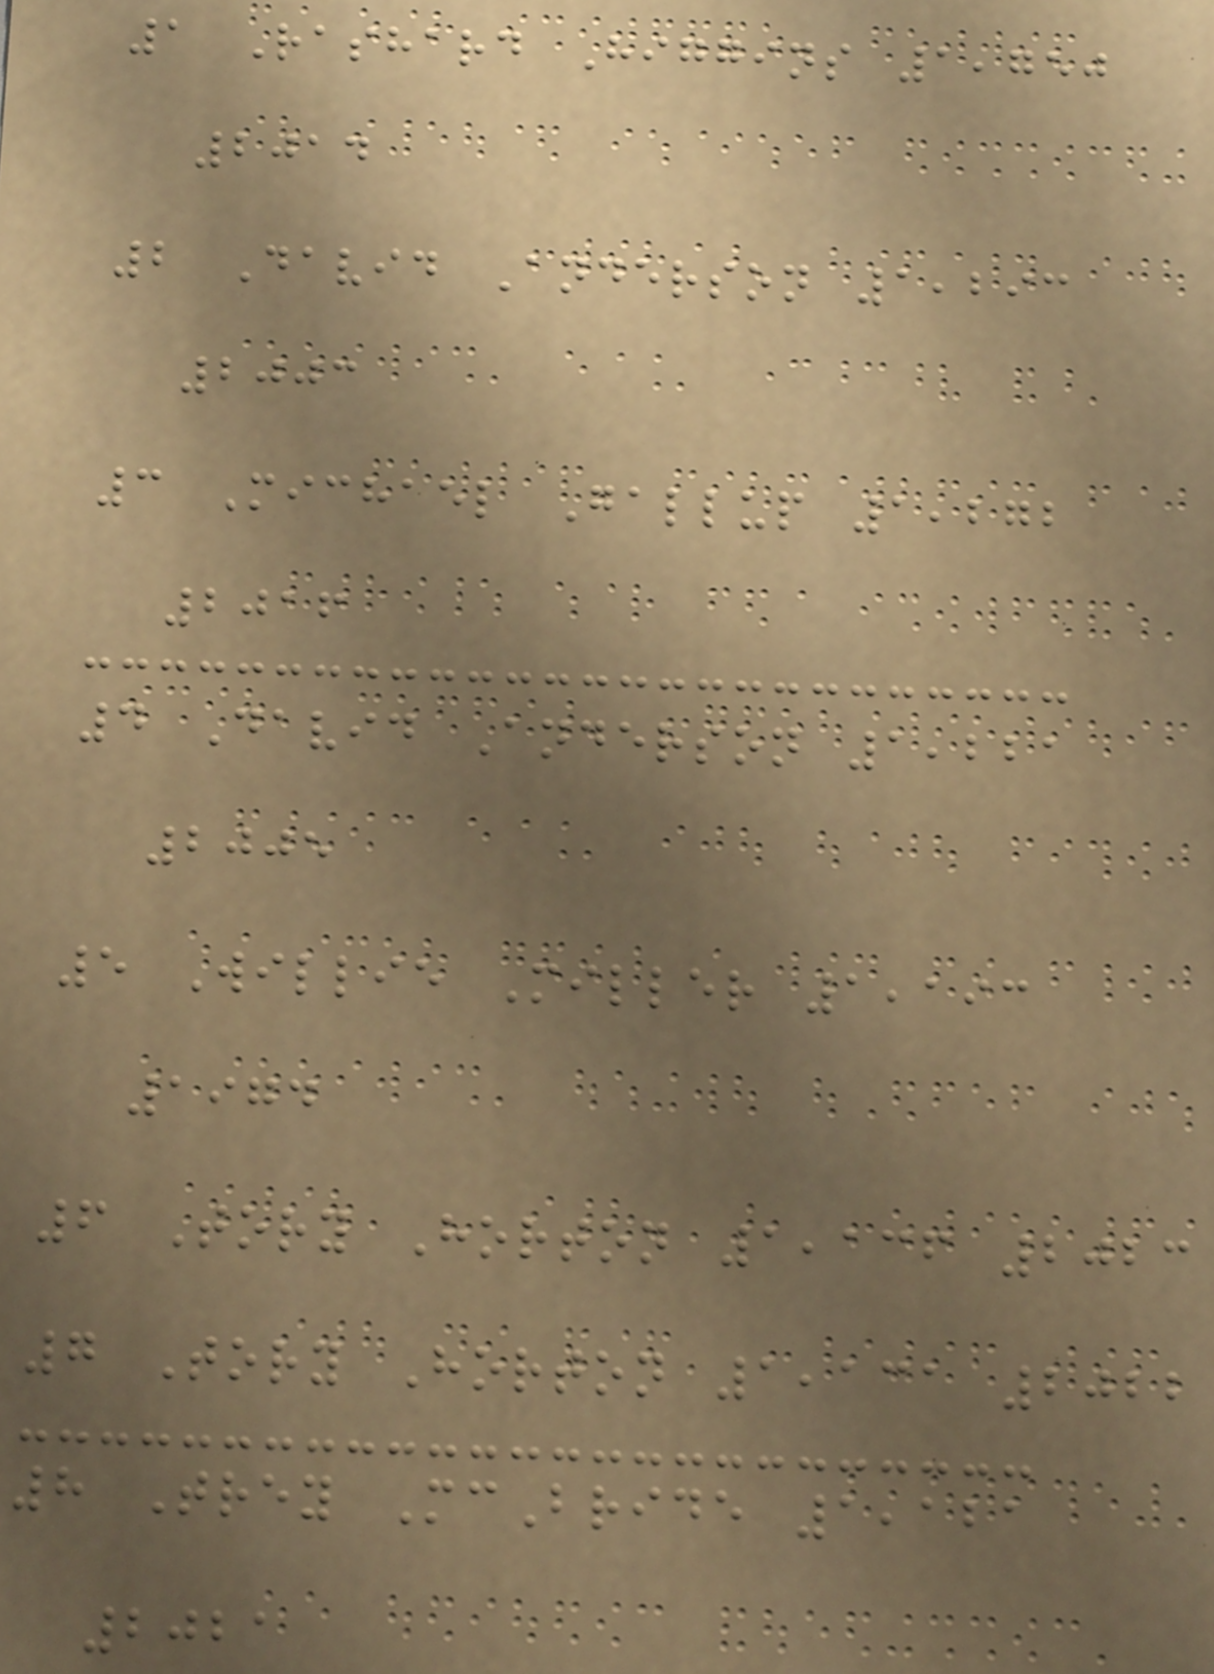1 Rashard Higgins 1,750
2014
2 David Anderson 1,293
2003
3 Michael Gallup 1,272
2016
4 David Anderson 1,221
2005
5 Willie Miller 1,193
1974
6 Tory Horton 1,136 2023
7 Tory Horton 1,131 2022
8 Trey McBride 1,121
2021
